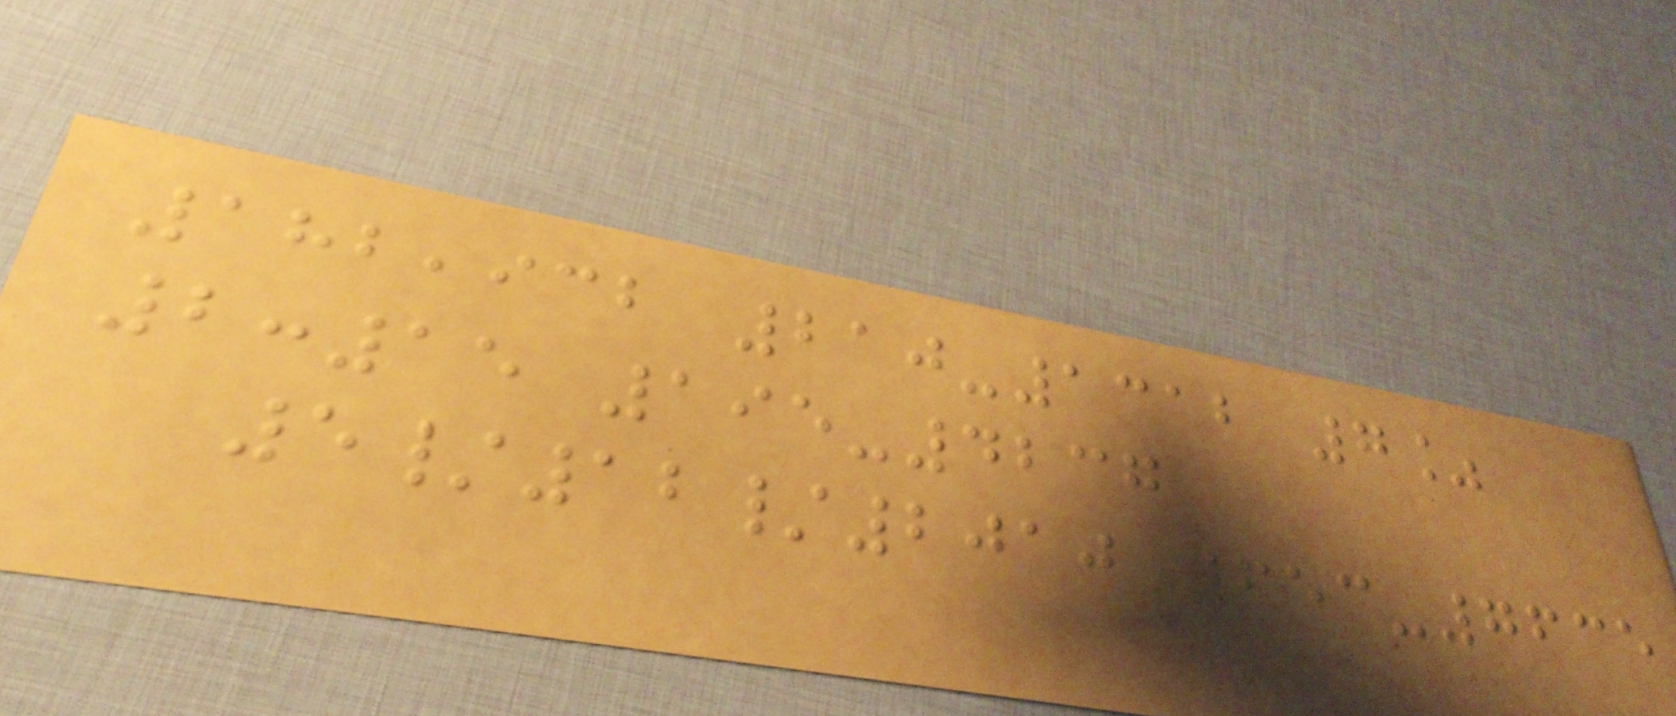182,932 210-1312 7%
2:15 195-4237
5/12/2010 653-7635
